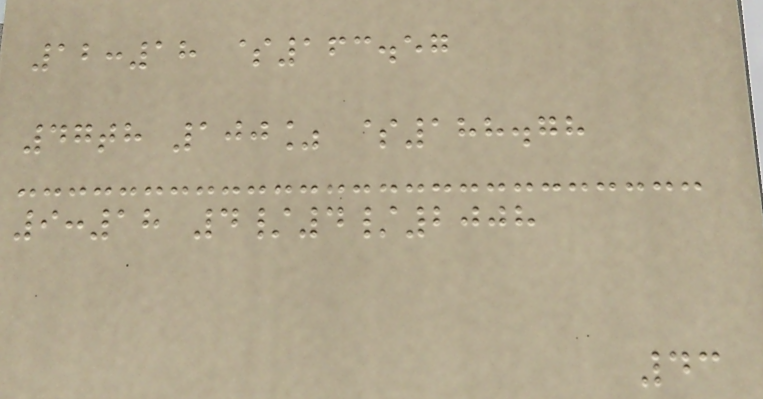12:18 $163.57
47th 100% $188.78
9:18 4/4/2008
43
